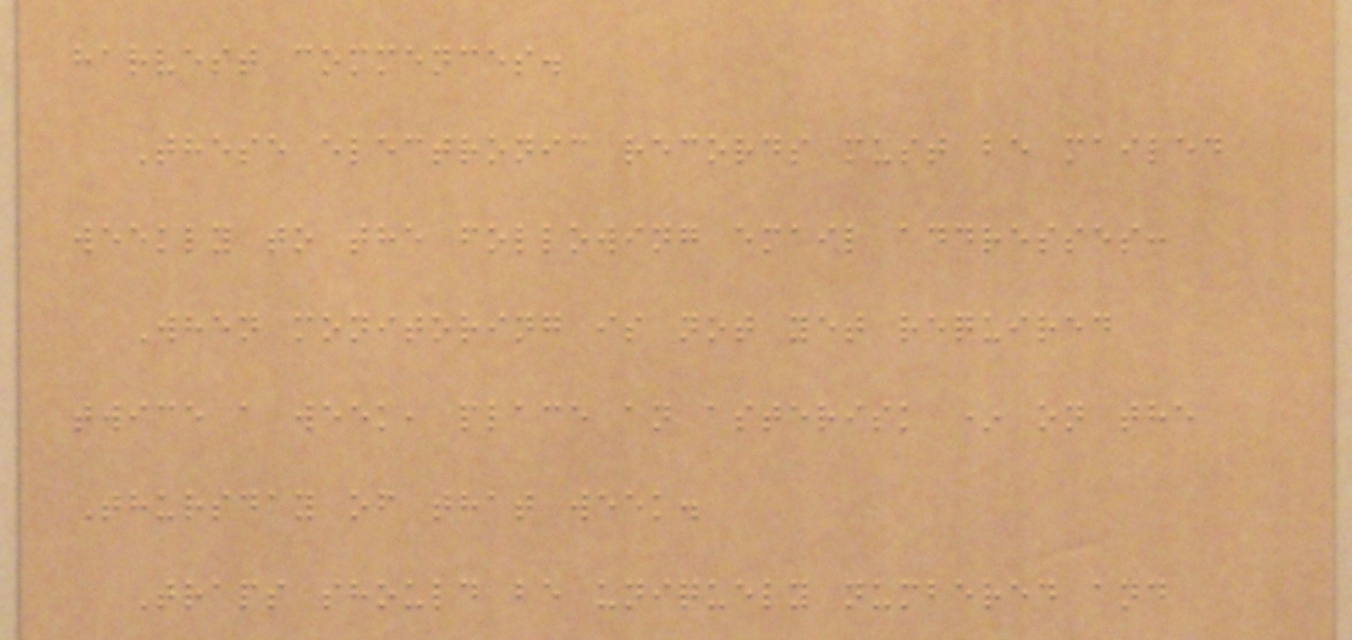harvest commences.
These electronic records must be mailed
weekly to the following email addresses:
When monitoring is not yet required
twice a week, place an asterisk * on the
Thursday of that week.
Traps should be uniquely numbered and
